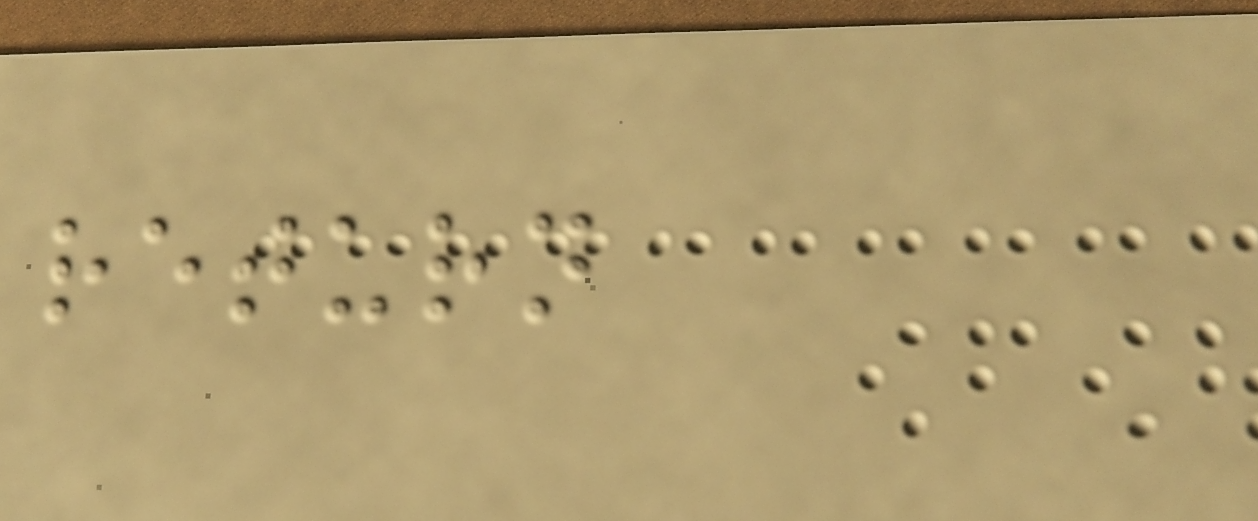return
